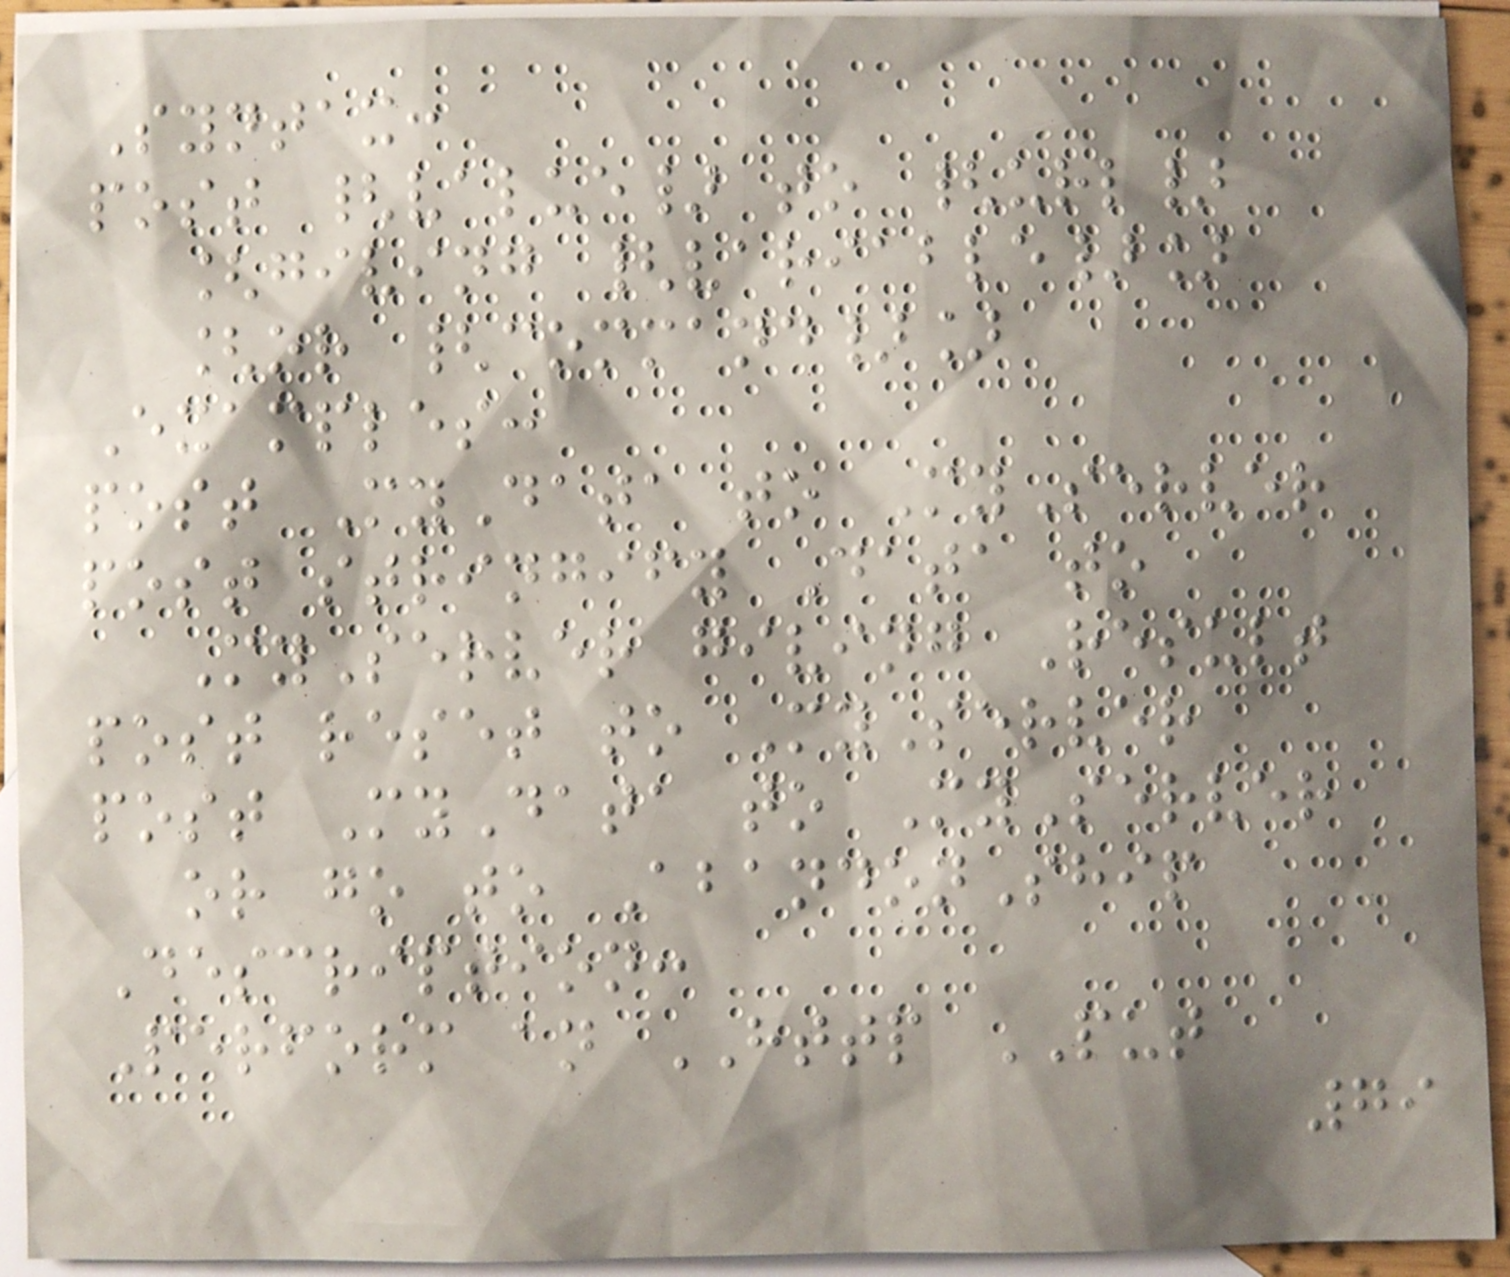Syntax:
post {value} to {url}
[giving {variable}]
[or {command}]
Examples:
post MyData to MyServer
post stringify Data to
MyServer giving Result
post reset to MyServer
post MyData to MyServer
or go to AbandonShip
Description:
Perform an HTTP PUT
79
